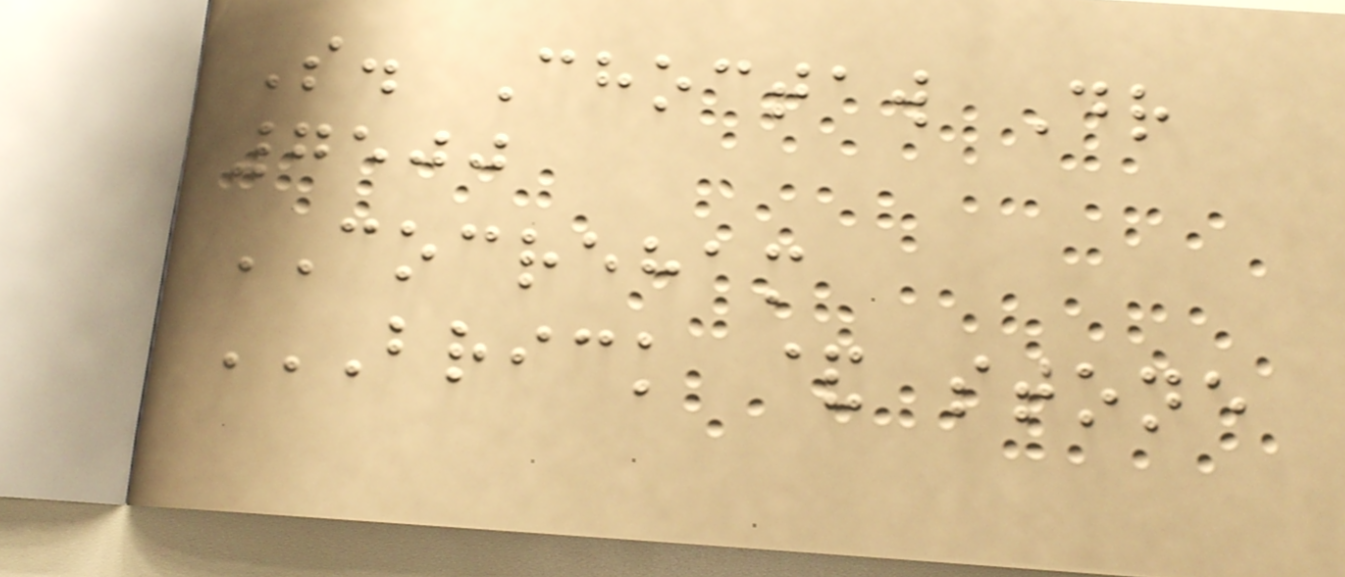S. Choctaw Dr
7500
COCREHAM
BRICK & STONE
